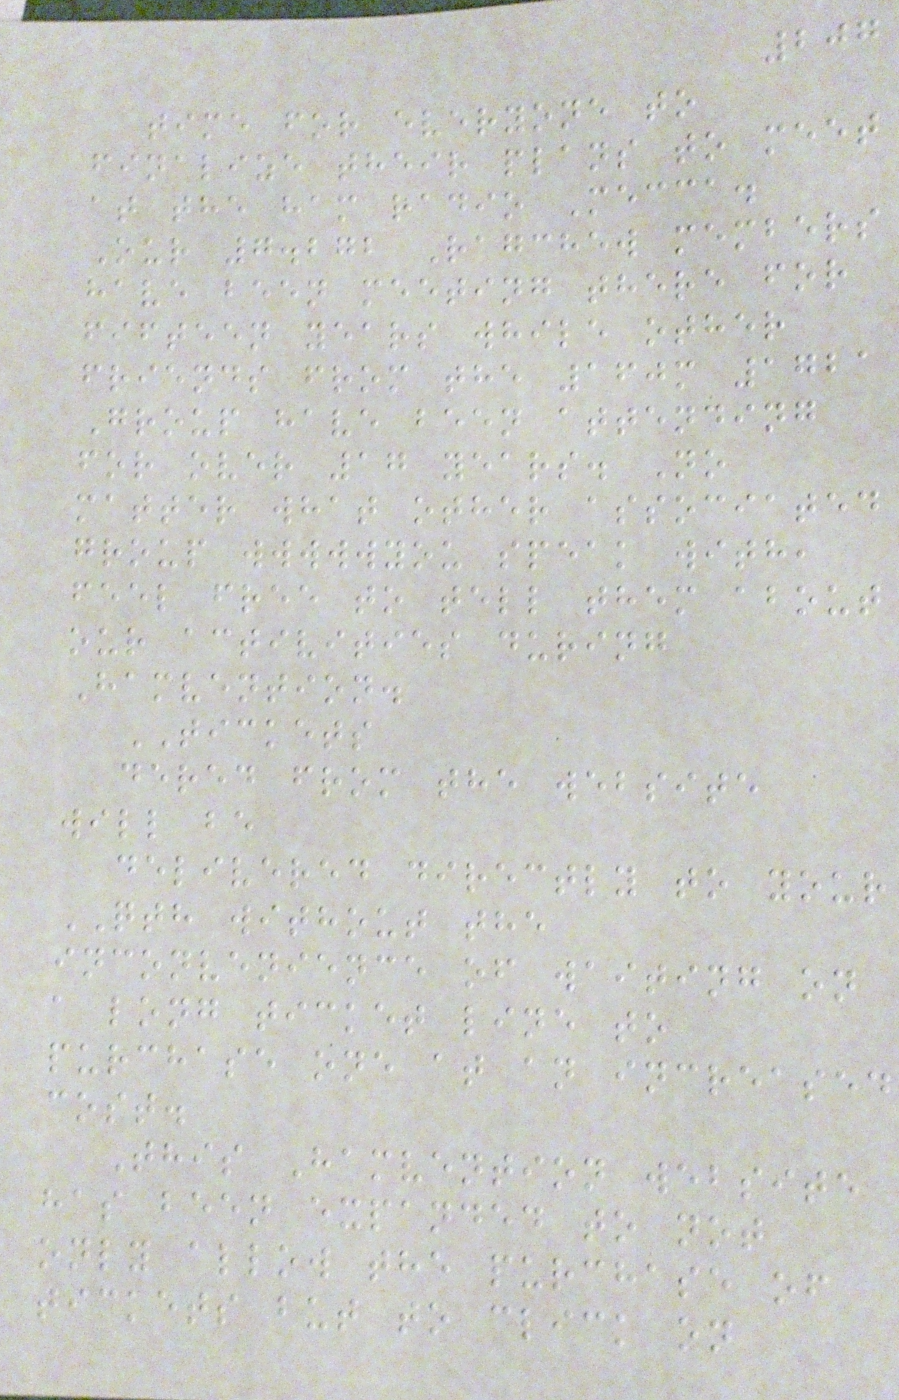207
time for everyone to
finalize their plans to meet
at the ham radio Mecca.
Our 7.272 Ragchew members
have been meeting there for
fifteen years while other
friends from the 160m 1721
Group have been attending
for over 17 years. No
matter what other associated
group wwwwwyou speak with,
feel free to tell them about
our activities during
Hamvention.
TICKETS
dered from the website
will be
delivered directly to your
QTH without the
inconvenience of waiting on
a long ticket line to
purchase one at an increased
cost.
This Hamvention website
has been expanded to not
only allow the purchase of
tickets but to click on
